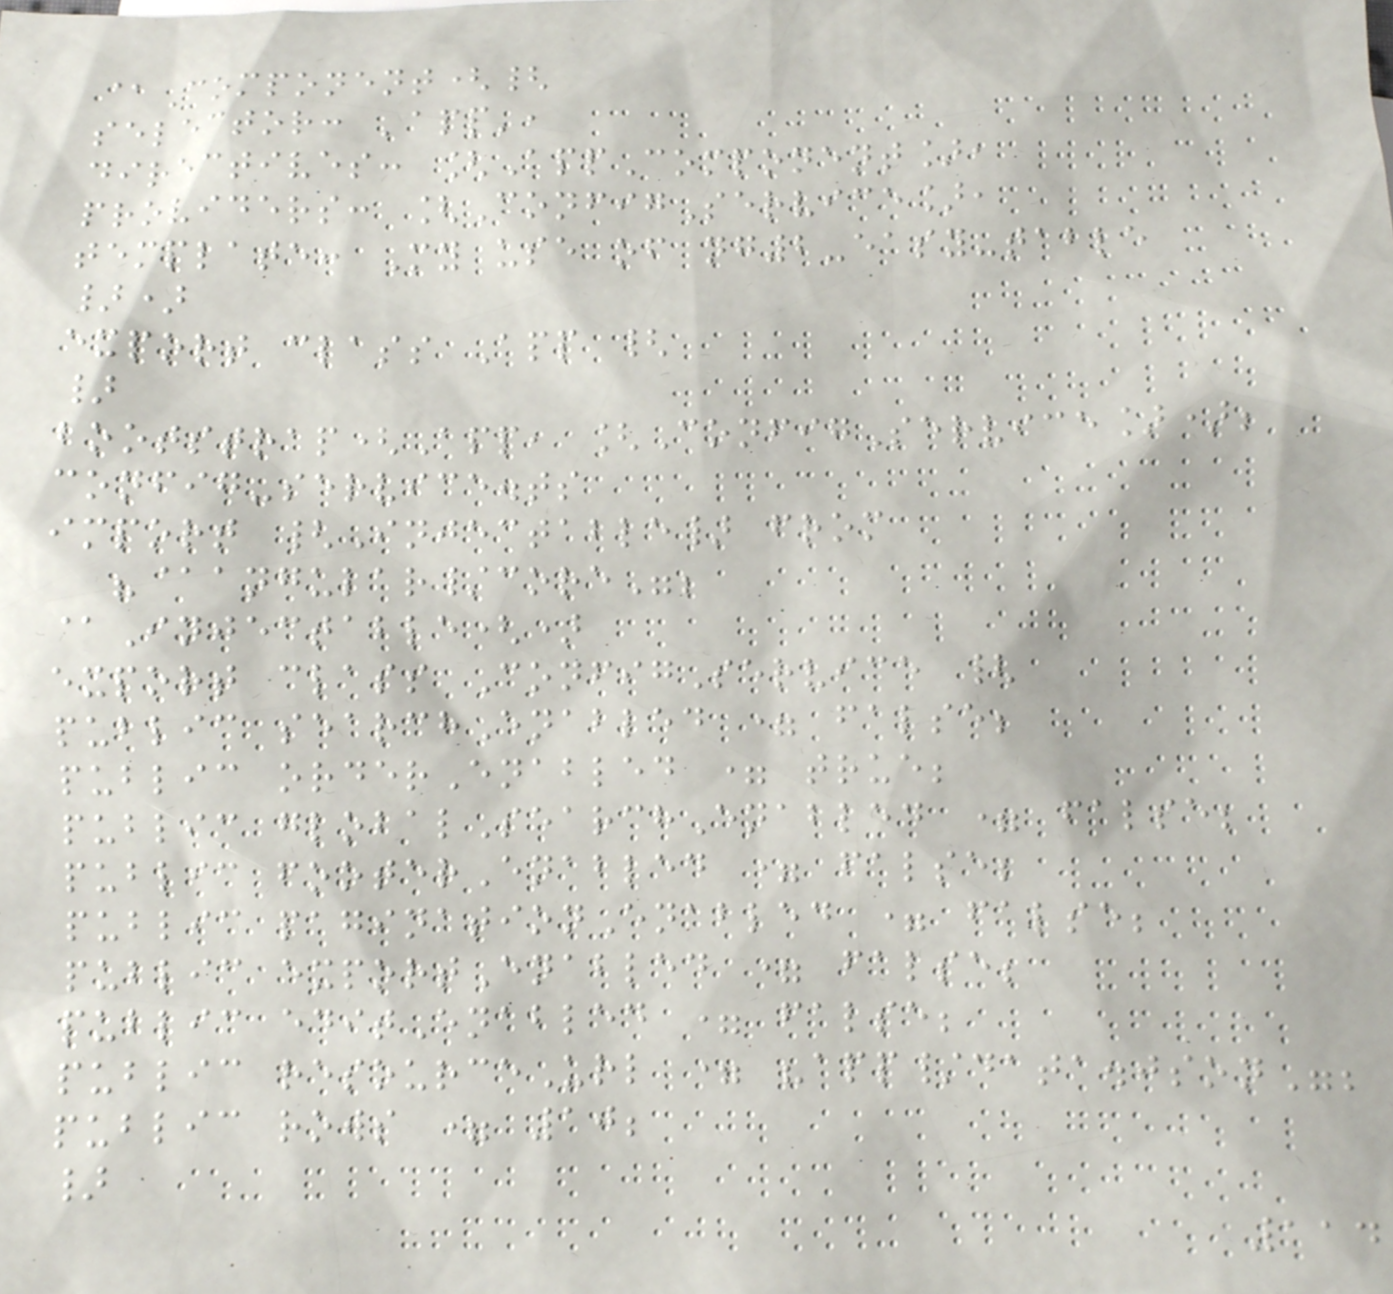@Component({
selector: 'app',
directives: [AppComponent],
providers: [ConfigService],
template: My use of ng2-easy-table
})
export class App {
}
bootstrap(App, [ConfigService]);
config-service.ts
import {Injectable} from
"@angular/core";
@Injectable()
export class ConfigService {
public searchEnabled = false;
public orderEnabled = true;
public globalSearchEnabled = false;
public footerEnabled = false;
public paginationEnabled = false;
public exportEnabled = false;
public editEnabled = false;
public resourceUrl = "app/data.json";
public rows = 10;
}
114
